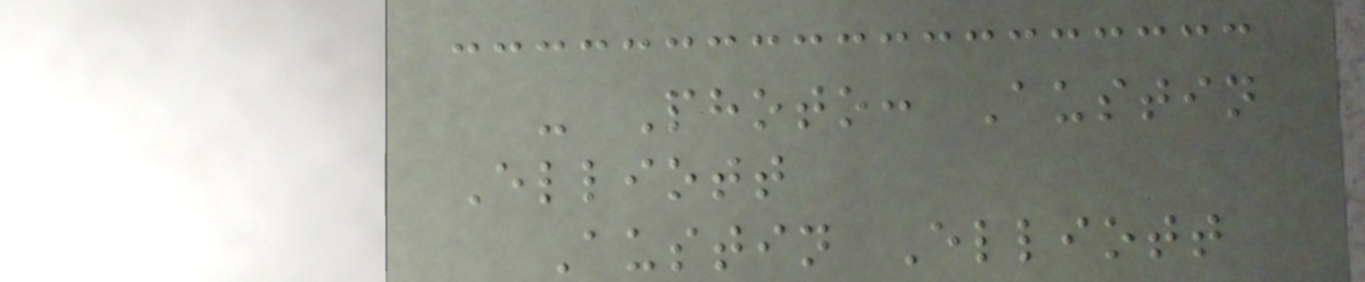- Photo: Austin
Elliott
Austin Elliott
